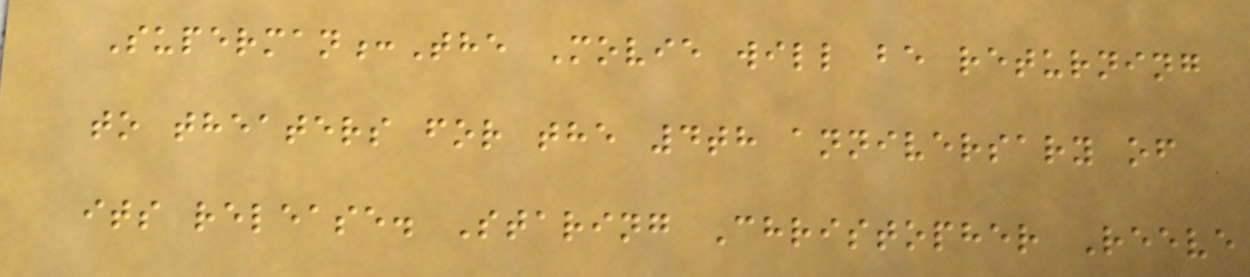Superman:The Movie will be returning
to theaters for the 4th anniversary of
its release. Staring Christopher Reeve
